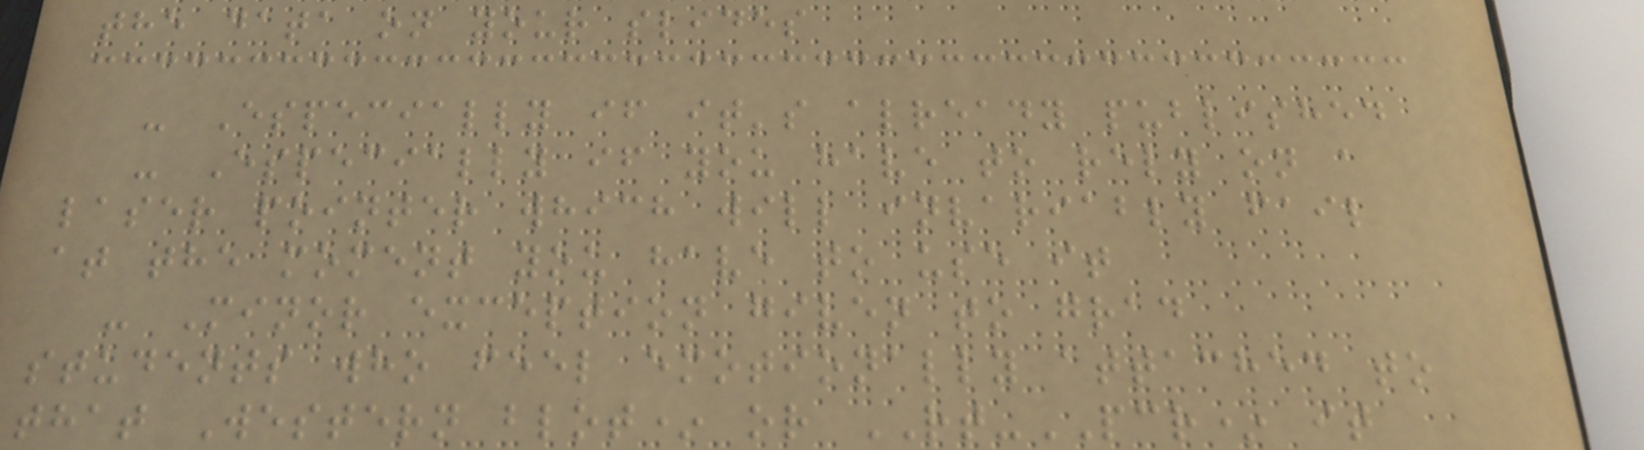the data on your slides
- Especially if it's already published
- Especially if you have to rely on a
laser pointer which will invariably fail
at the moment you have to use it
- Minor exception given to grad
students who feel emotionally attached to
that Western blot* or RT-PCR* it
